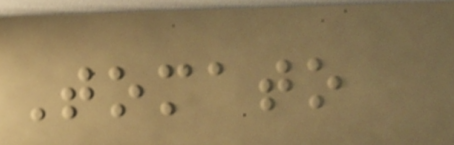Tomato
